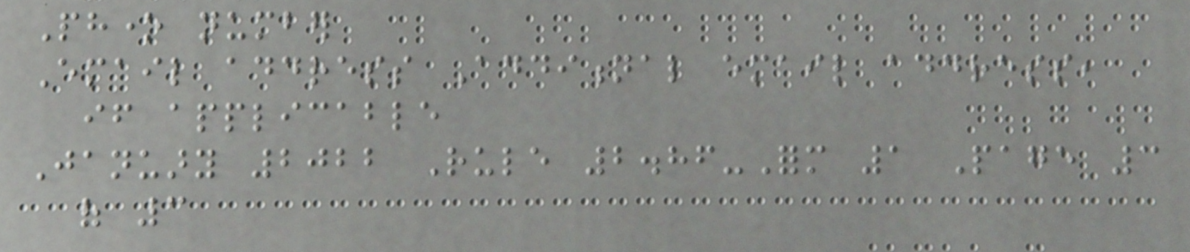Phone number
Email address Additional email address,
if applicable
January 2022 Rule 2.86-Form 1 Page 3
of 3
